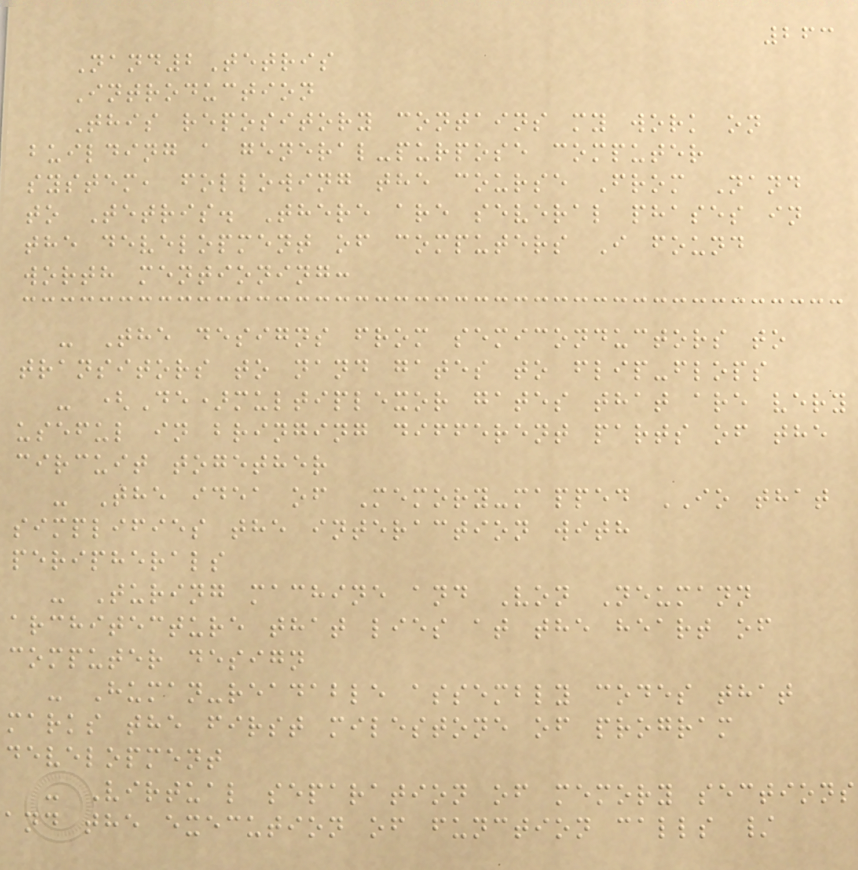263
Nand2Tetris
Introduction
This repository contains my work on
building a general-purpose computer
system, following the course From Nand
to Tetris. There are several phases in
the development of computers I found
worth mentioning:
- The designs from semiconductors to
transitors to nand gates to flip-flops
- (De)multiplexor gates that are very
useful in bringing different parts of the
circuit together
- The idea of Memory-mapped IO that
simplifies the interaction with
peripherals
- Turing machine and Von Neumann
architecture that lies at the heart of
computer design
- Human-readable assembly codes that
marks the first milestone of program
development
- Virtual separation of memory sections
and the execution of function calls /
